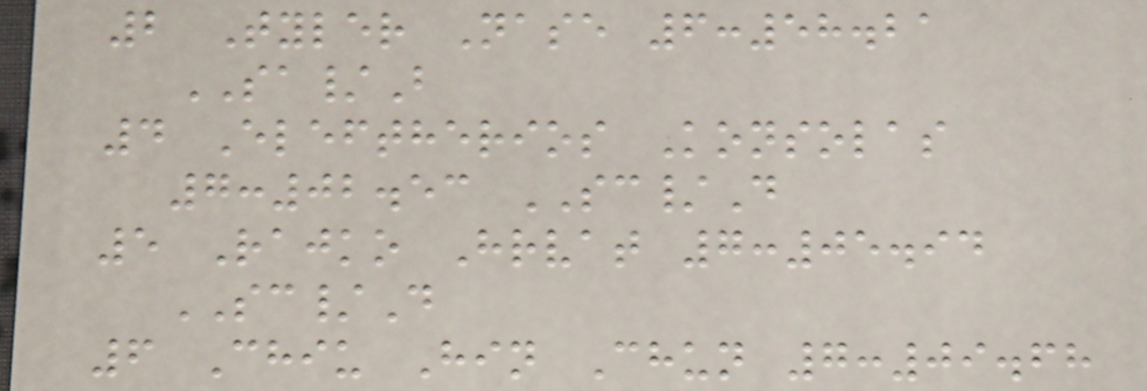2 Tyler Nase 6:58.21
SA/B
4 Eleftherios Konsolas
7:02.53 SC/D
5 Rajko Hrvat 7:05.94
SC/D
6 Chiu Hin Chun 7:09.68
